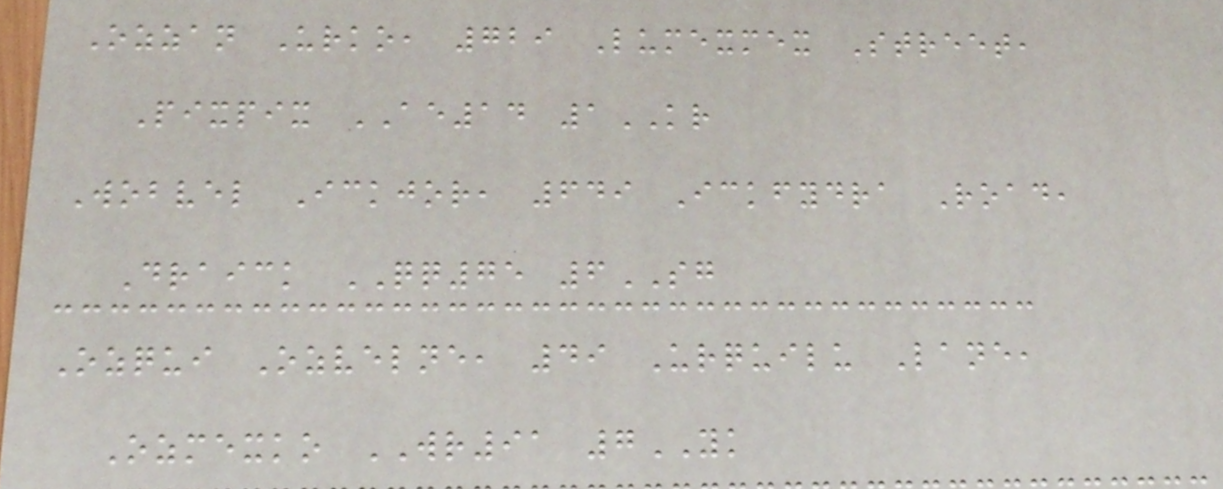Ozzan Urko, 729 Lumexmex Street,
Pixpix AE14 1KR
Wobvel Ickjor, 649 Ickfydra Road,
Draick QQ75 6SG
Ozqui Ozvelne, 49 Urquilu Lane,
Ozmexko WR91 7YK
